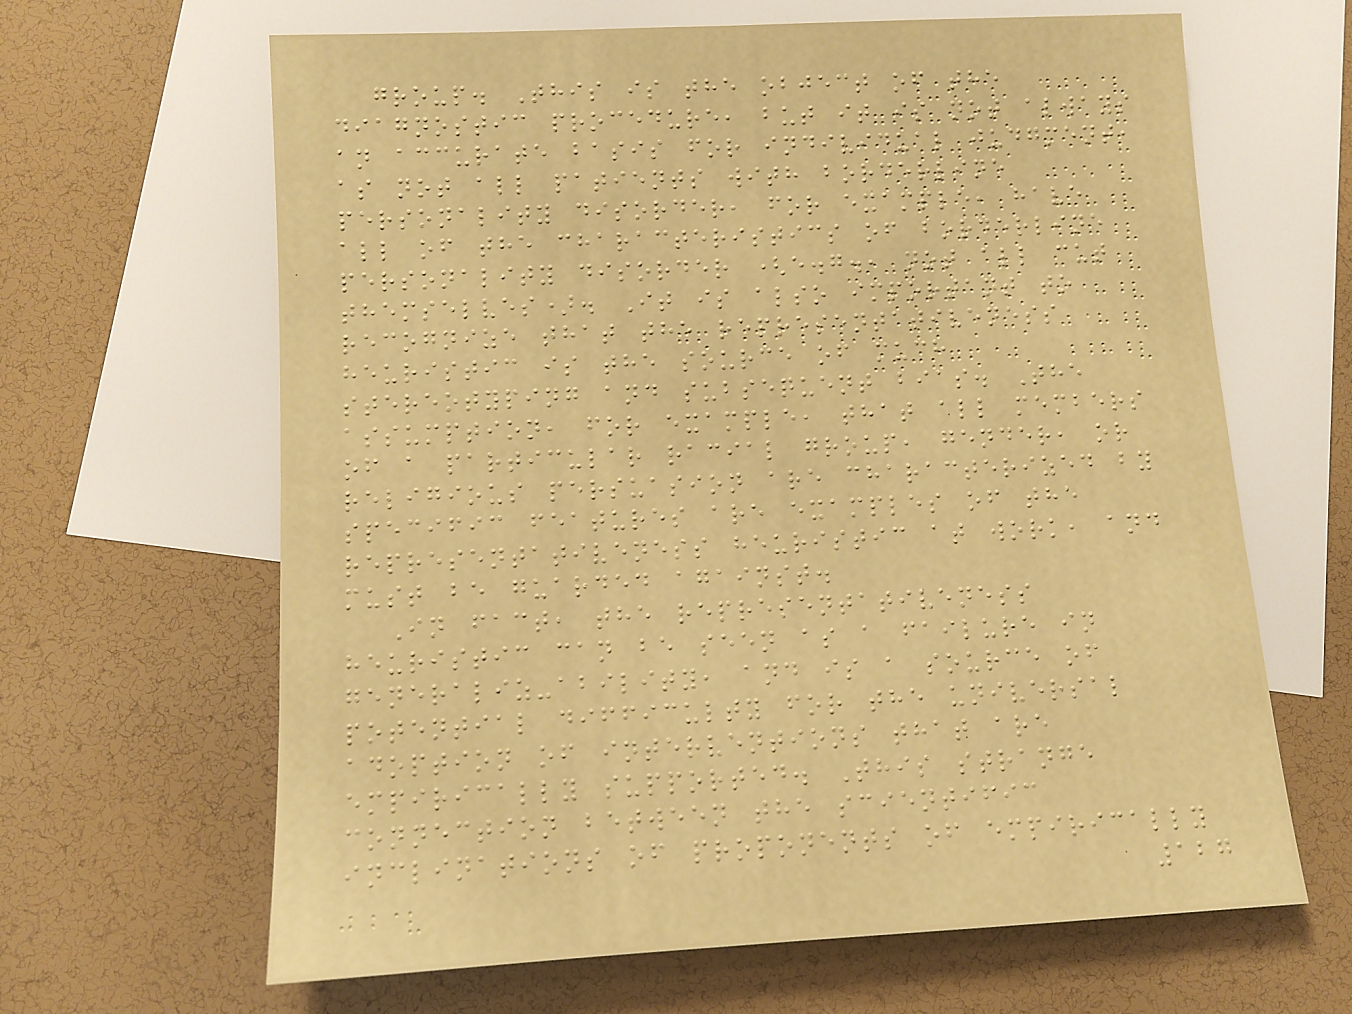group. This is the object of the
diagnostic procedure, but it is not always
an accurate basis for individual judgment,
as not all patients with borderline
personality disorder, for example, have
all of the characteristics of borderline
personality disorder (e.g., not all cut
themselves). It is also important to
recognize that the representativeness
heuristic is the source of much
stereotyping and subsequent bias. The
assumption, for example, that all members
of a particular racial group, gender, or
religious persuasion are characterized by
specific features are examples of the
representativeness heuristic at work, and
must be guarded against.
In fact, the representativeness
heuristic can be seen as a failure in
generaliz-ability, and is a source of
potential difficulty for the universal
adoption of interventions that are
empirically supported. This strange
connection between the scientific
inclinations of proponents of empirically
127
